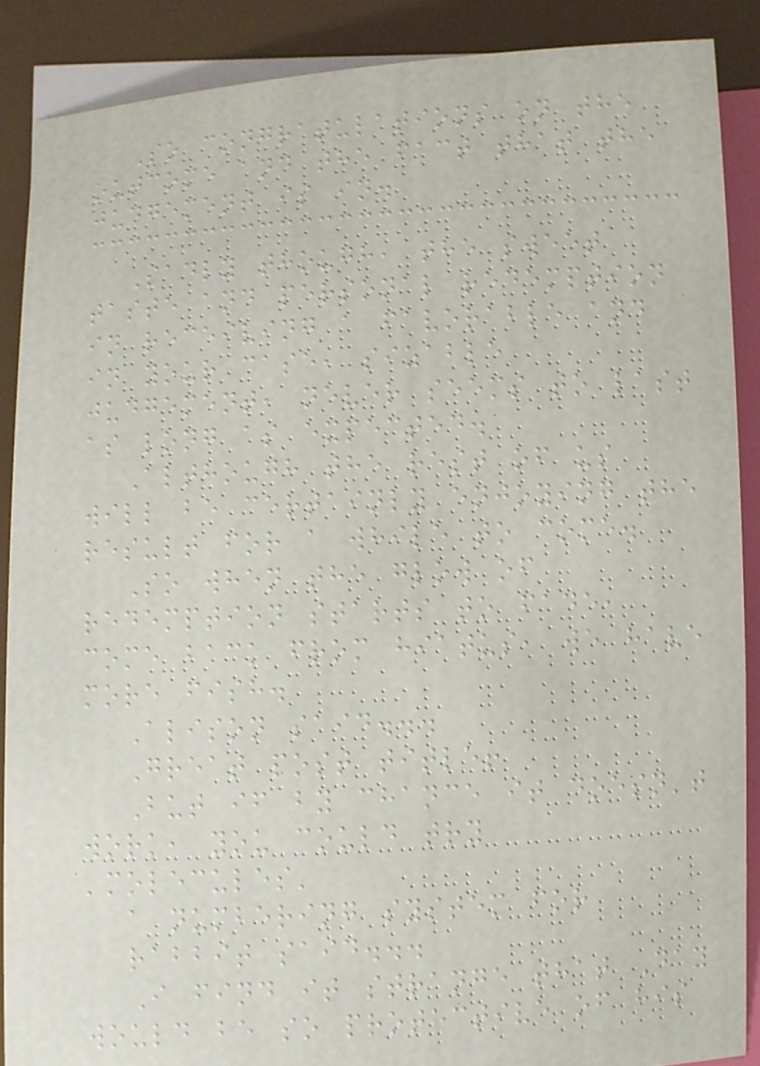So congratulations on the
outcome and the fact that the
judgement is in.
Sadly though, the sweet
taste and personal redemption
in receiving a favorable and
in your case, sizable
judgement, never seems to last
as long as expected.
Although the rest of us
will be certainly enjoying the
result for a while to come.
So when the glow of
redemption starts to fade,
come back from hiatus, we have
more fish.
Alison said...
Great post title!
But if by chance it doesn't
work, you could try
'molecules'
a numbering system for
rabbit said...
I find it strange that Day
would be so protective of his
